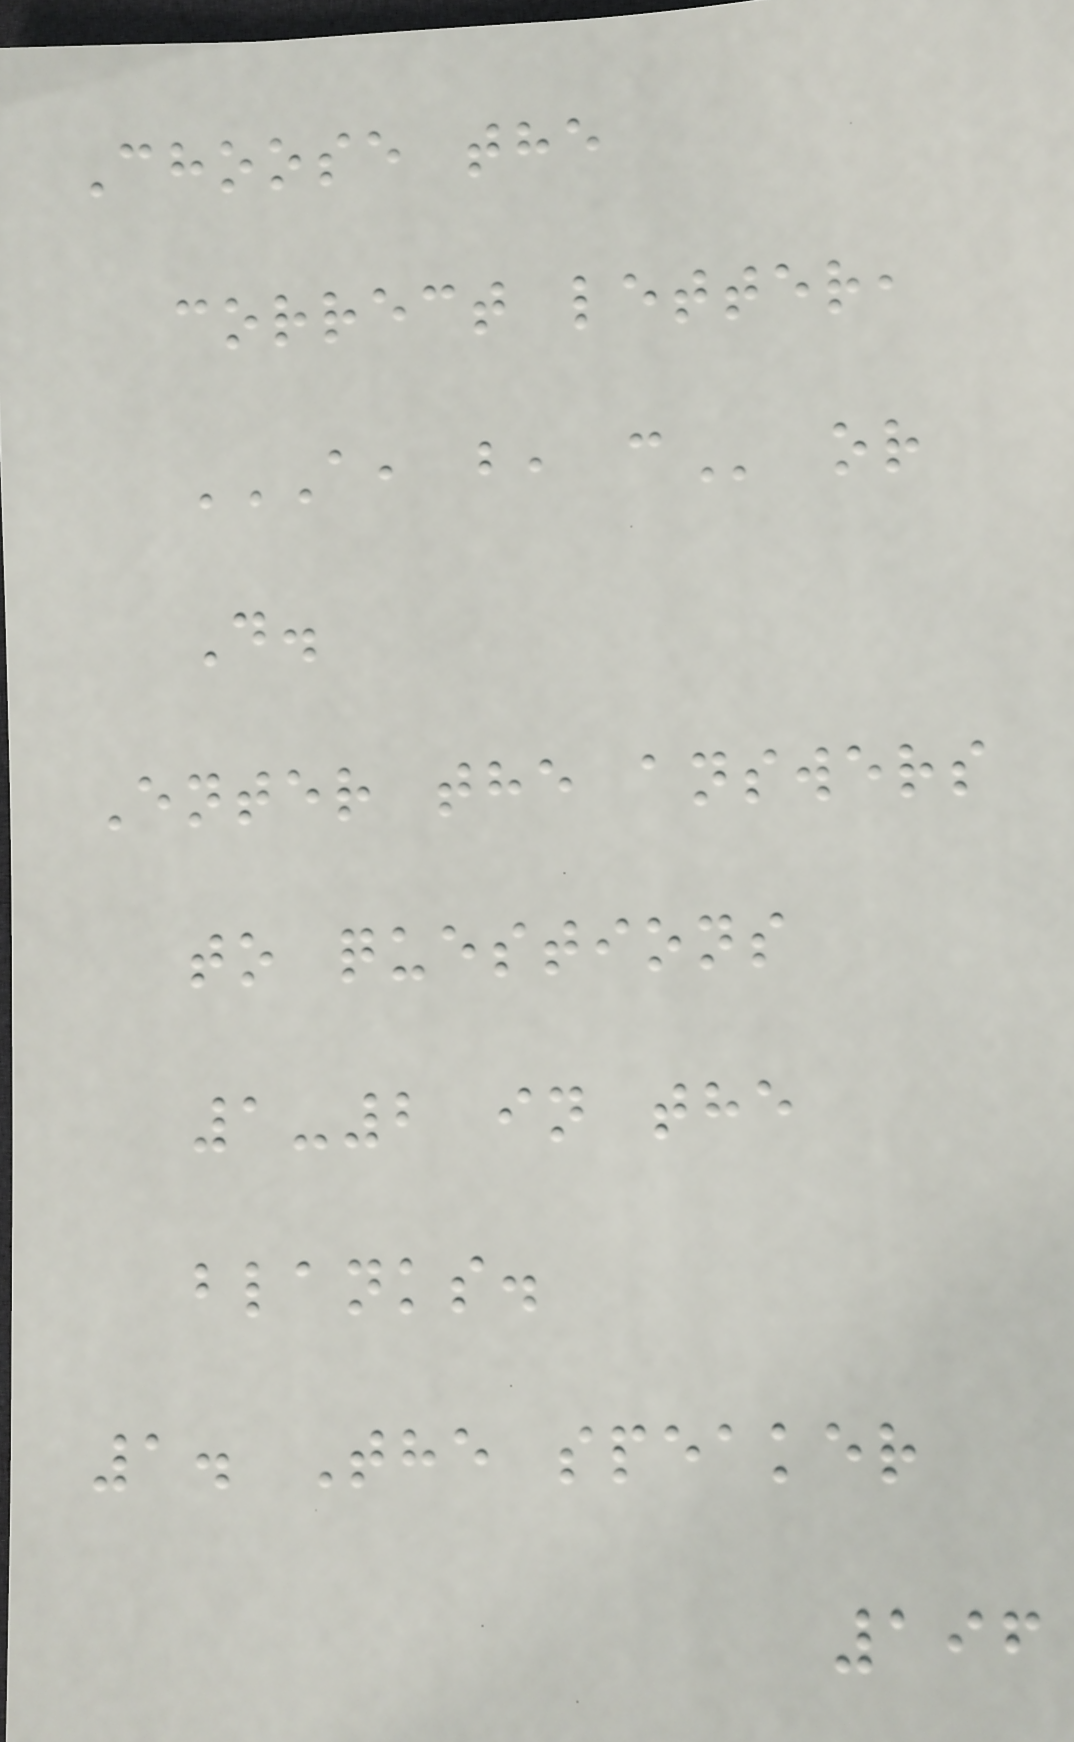Choose the
correct letter,
A, B, C or
D.
Enter the answers
to questions
1-2 in the
blanks.
1. The speaker
196
